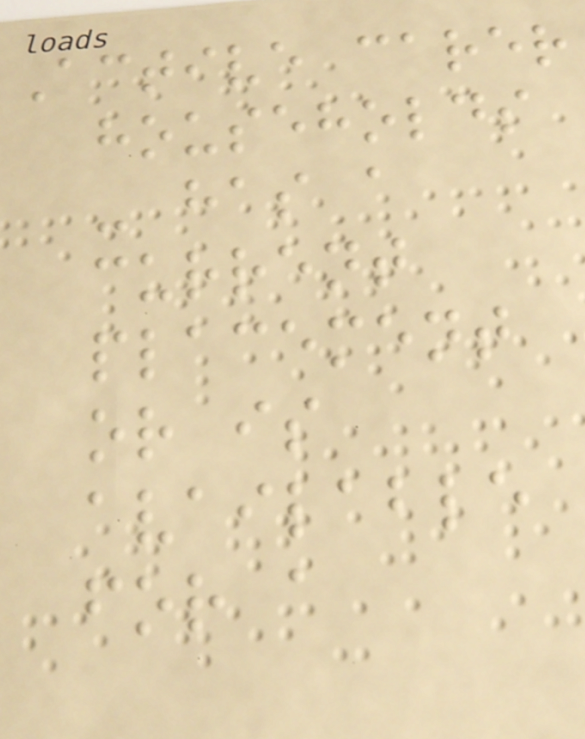Active carer
households
- has a
current
placement
or is
available
for a
